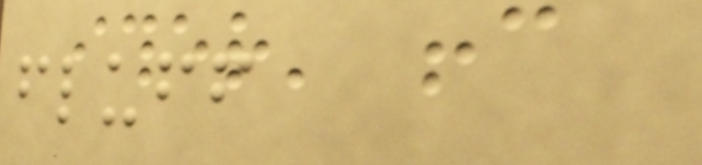fluff
